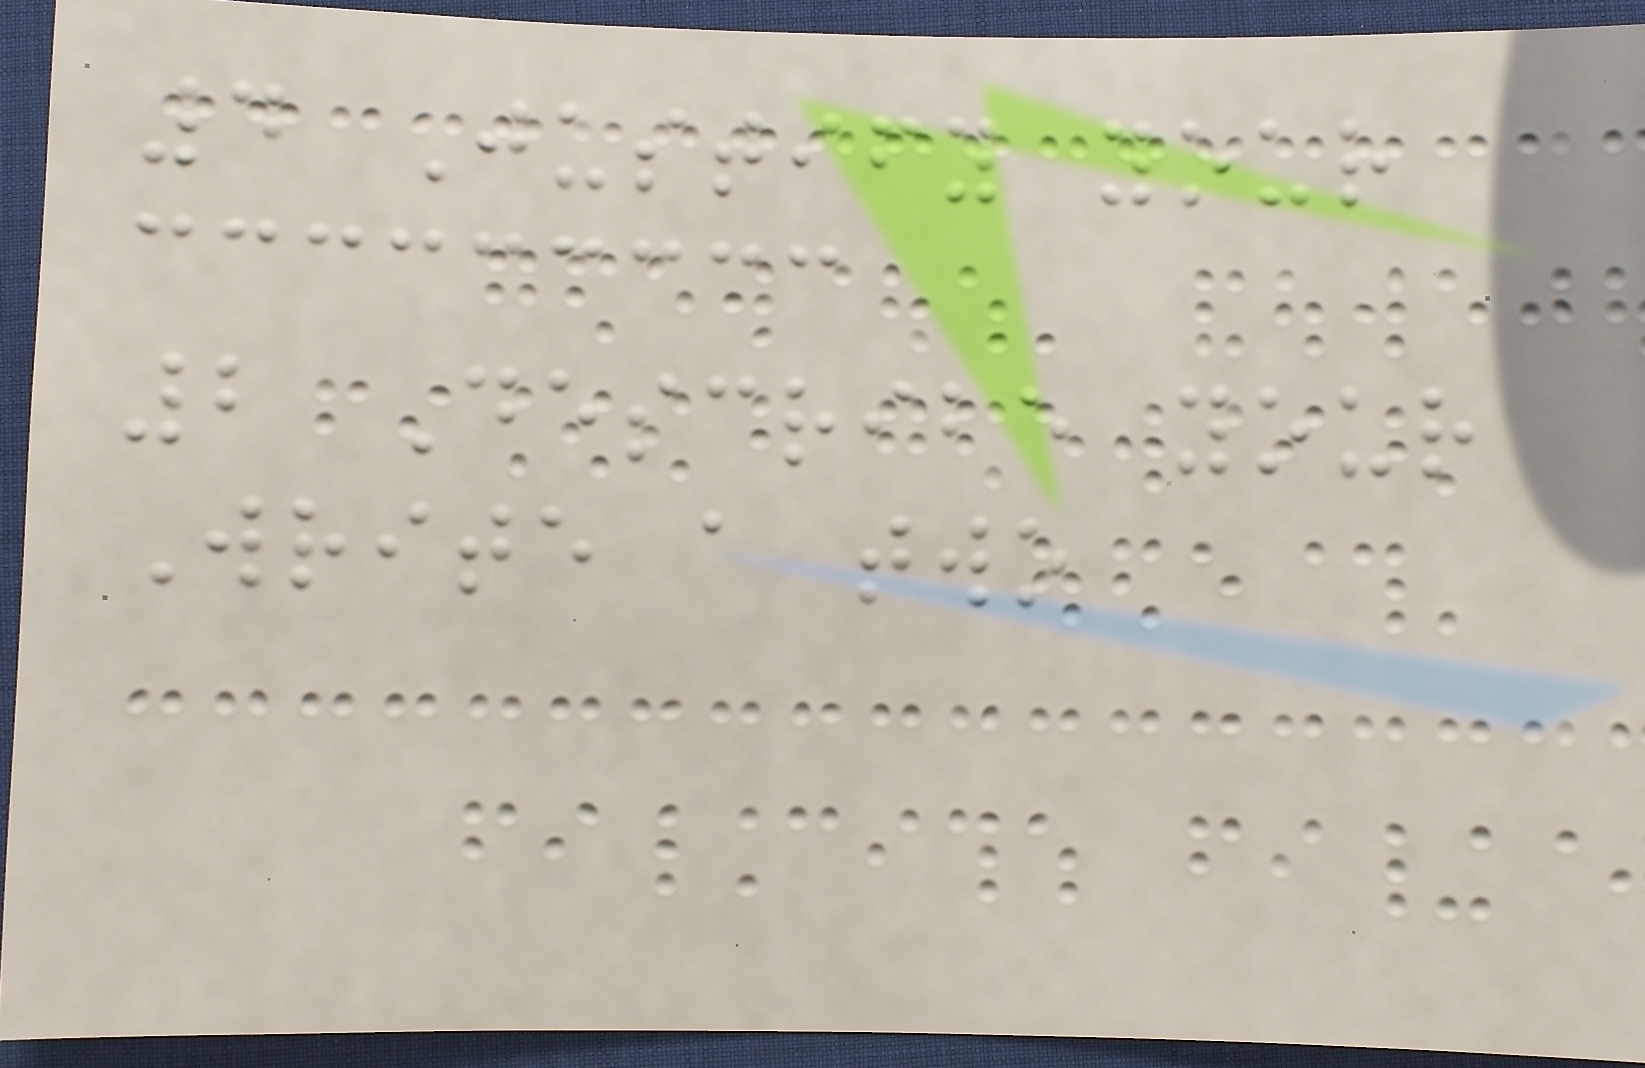4 Justify your
2 Describe your
Write a two
